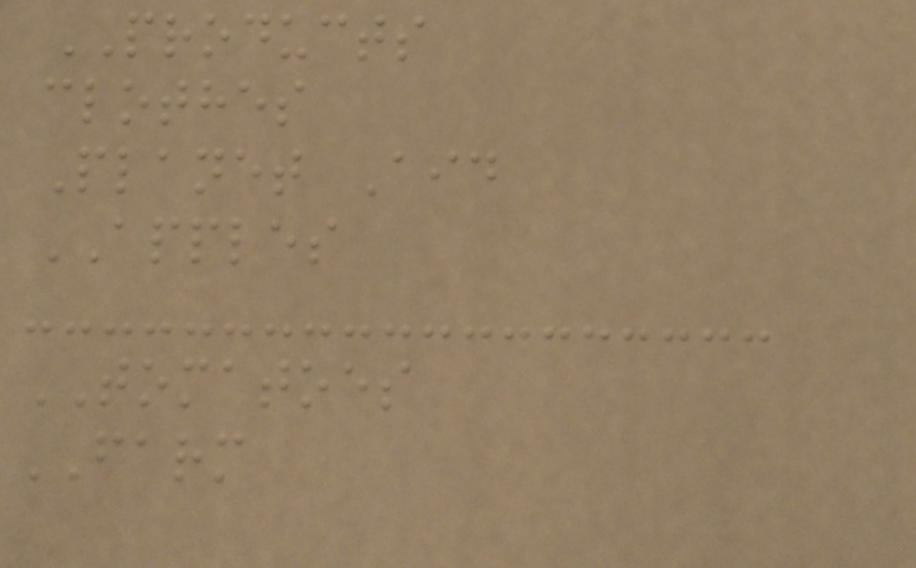PRODUCTS
clothes
Planet Aid
APPLES
TOMATOES
FARM
